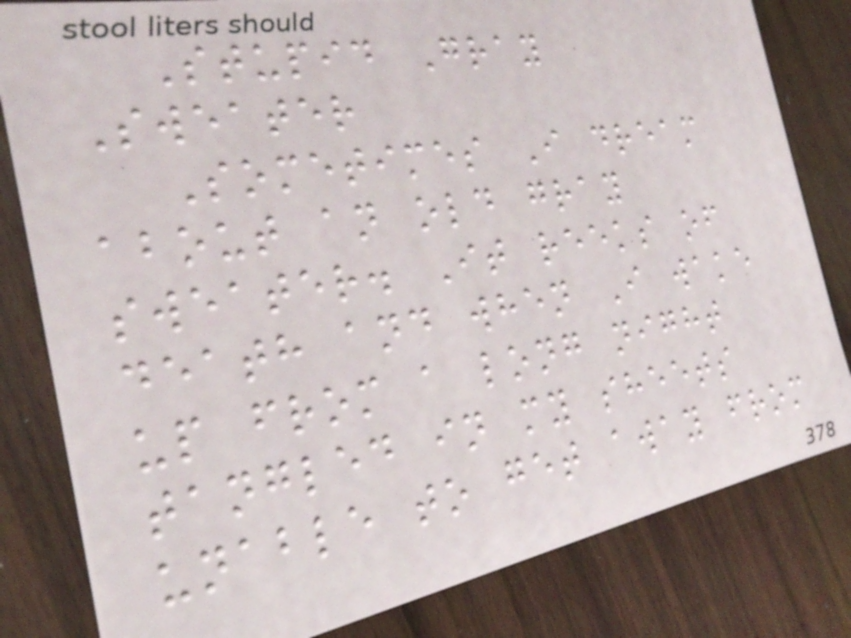Stupid Gray
Sweater
Sometimes I dream
about an old gray
sweater. It reeks of
death and when I wake
up from a long night
tangled in my sheets
unable to get away from
